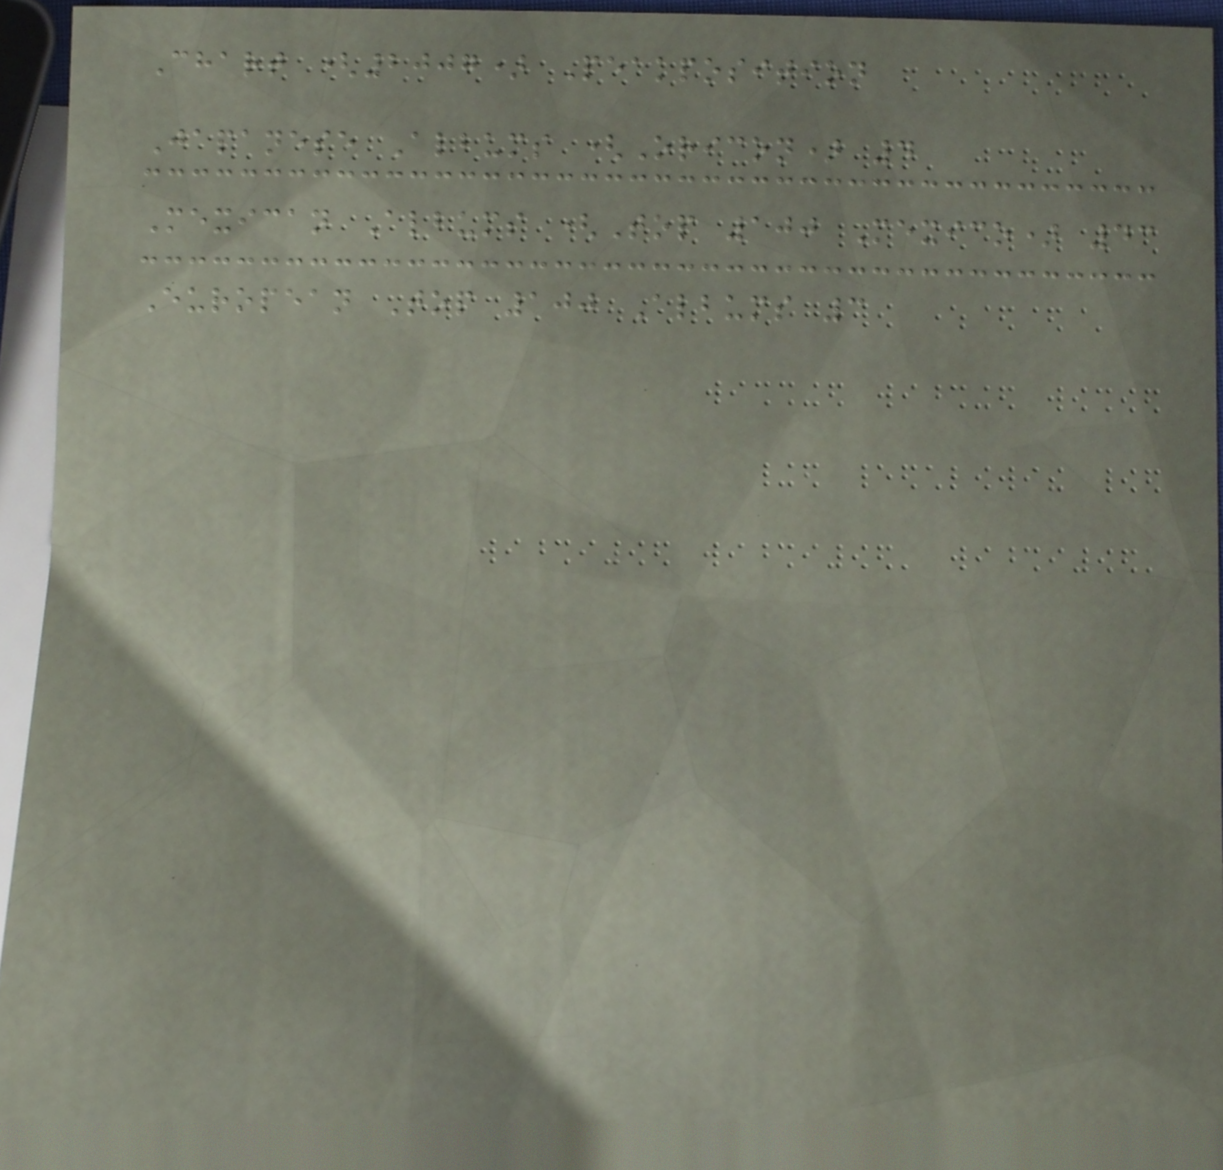Chart (2007) Peakposition
Japanese Albums (Oricon) 4
Mexican Albums (Top 100 Mexico) 43
European Top 100 Albums 3
